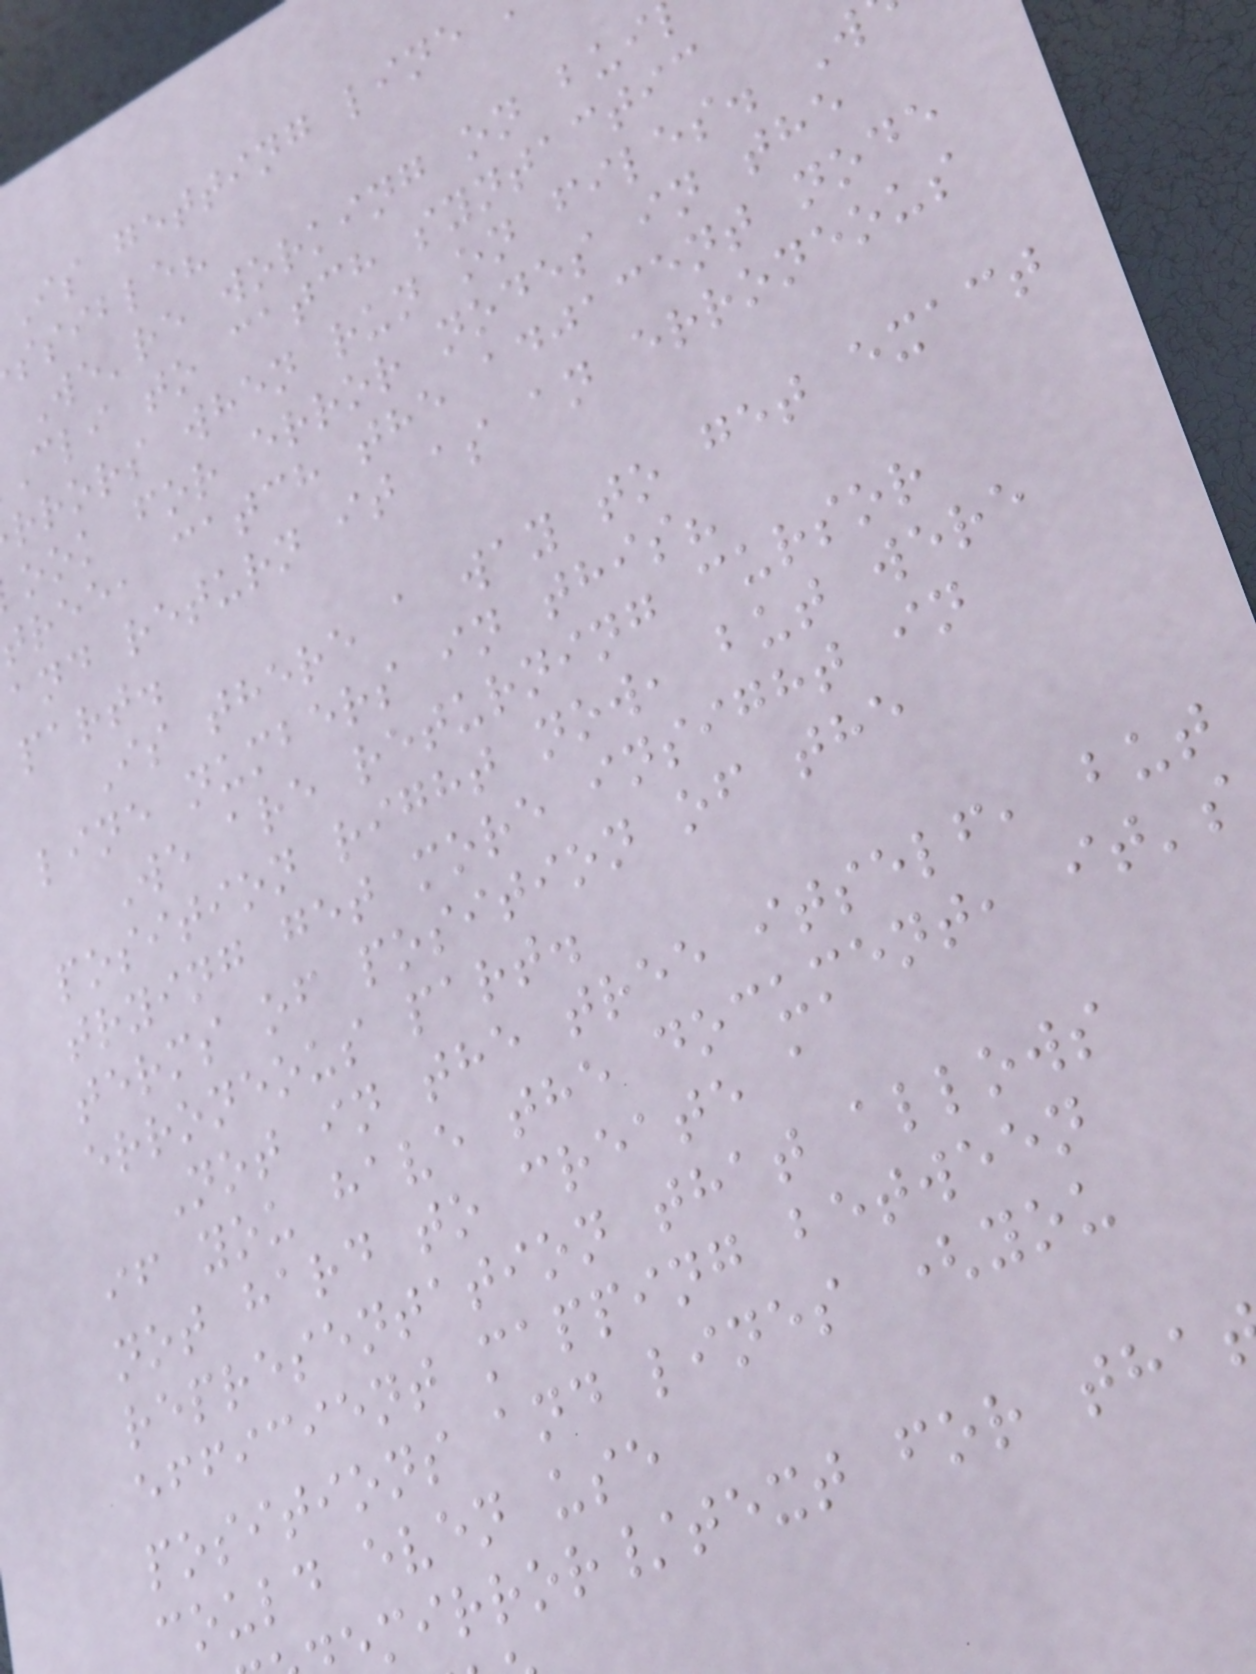Is getting line
ssible?
We're working on bui
cli to catch syntactic
rrors when run on files. W
ook for error nodes in the
tree, catch the adjacent node
and return it as an erroneous
part.
Is there a way to get exact
line numbers in this?
We are returning cursor
position right now, but were
trying get more insight in
terms of position of the
erroneous part.
Not in the tree itself, but
if you have the document, it's
not hard to create a
representation that allows
efficient mapping between
positions and lines (you
could even use
mirror/text for tha
